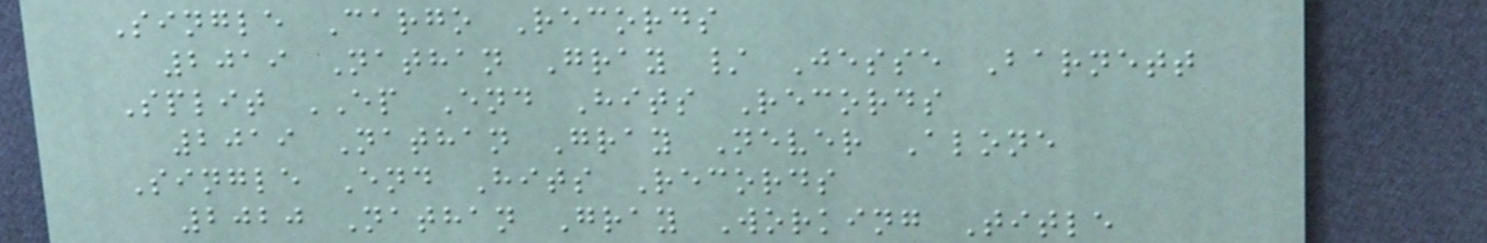Single Cargo Records
2019 Nathan Gray / Jesse Barnett
Split EP End Hits Records
2019 Nathan Gray Never Alone
Single End Hits Records
2020 Nathan Gray Working Title
